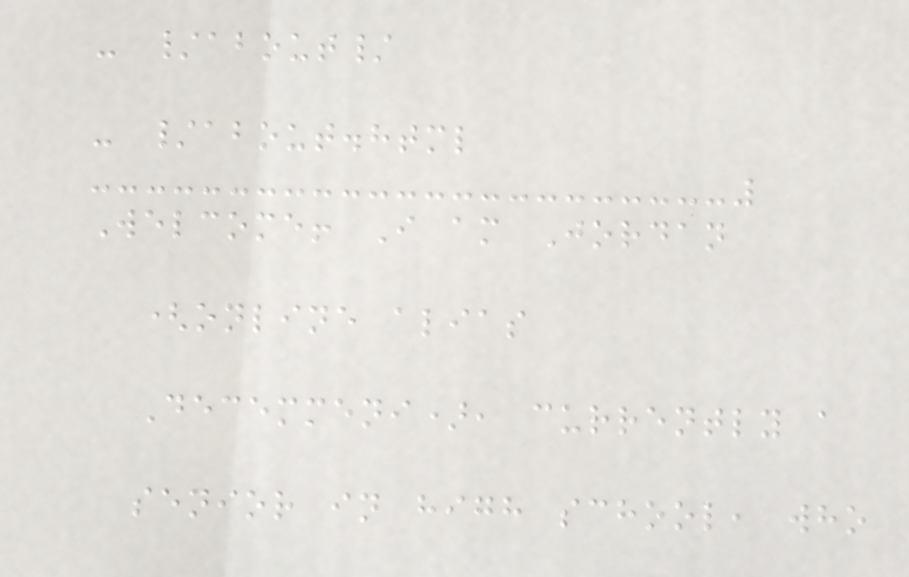- /about/
- /about.html
Welcome! I am Jordan
(online alias
Decemmeni), currently a
senior in high school, who
